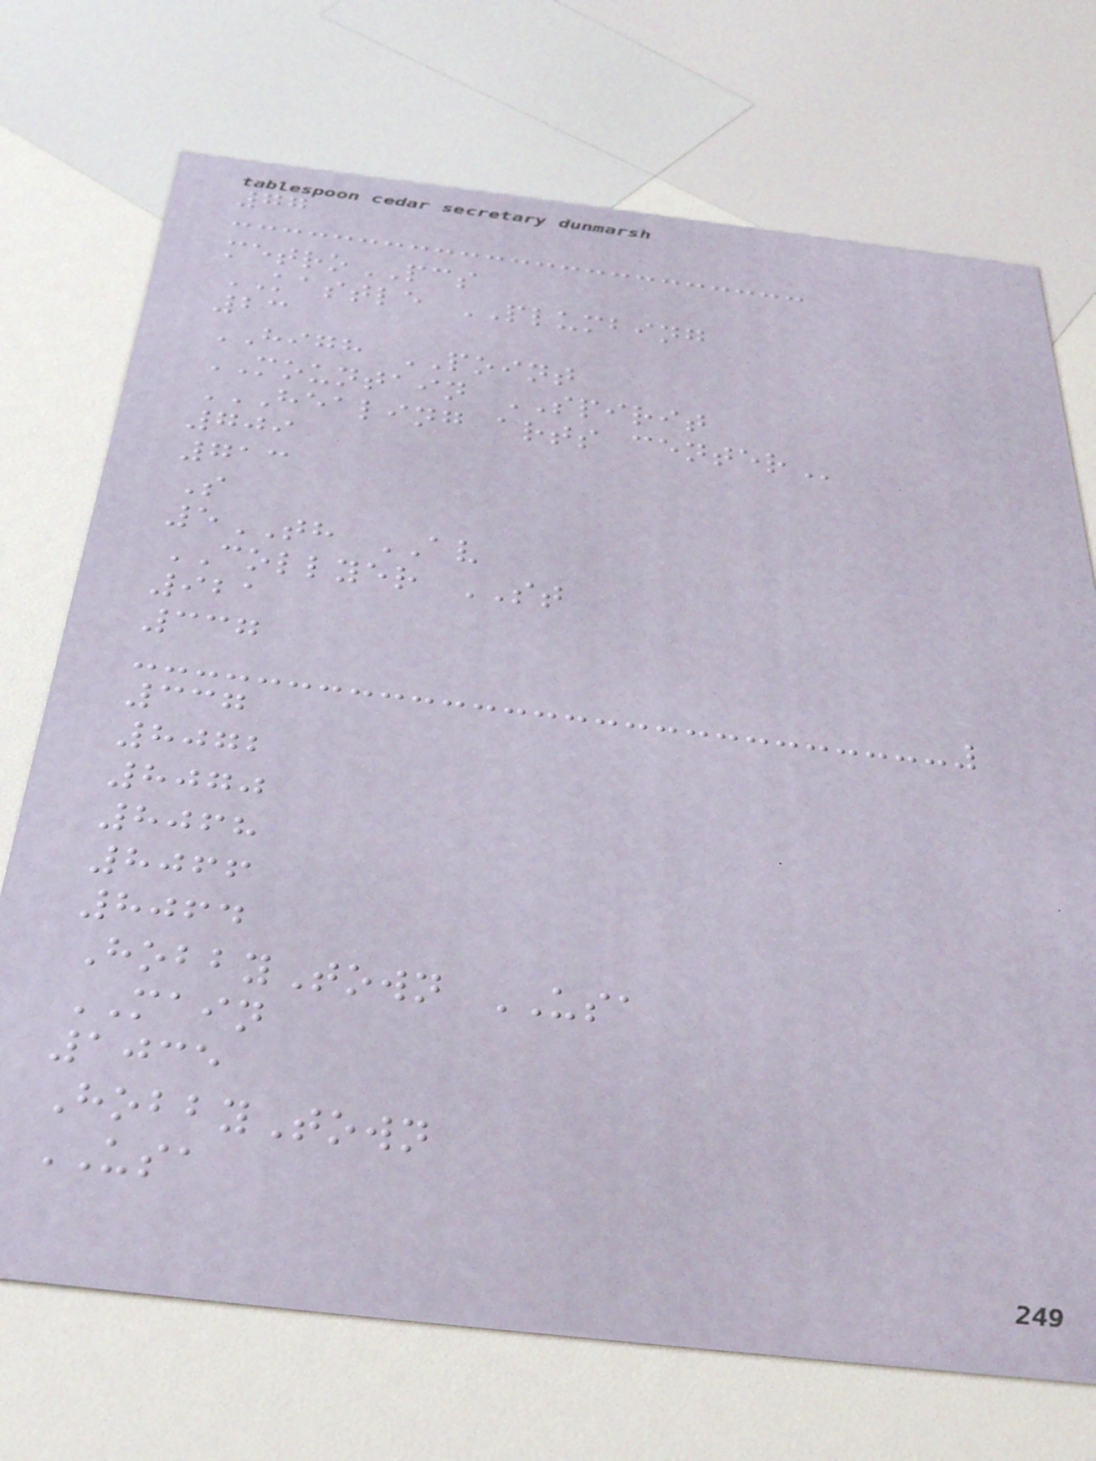77
metroPCS
KASTLE PLUMBING
23
HIGH POINT
MOUNTAIN SPIRIT
HEALING ARTS CENTER
709
713
S
5TH AV
COLLYER ST
921
337
337
8072
8070
8068
8066
8064
HobbyTown USA
MAIN
1035
HobbyTown
USA
